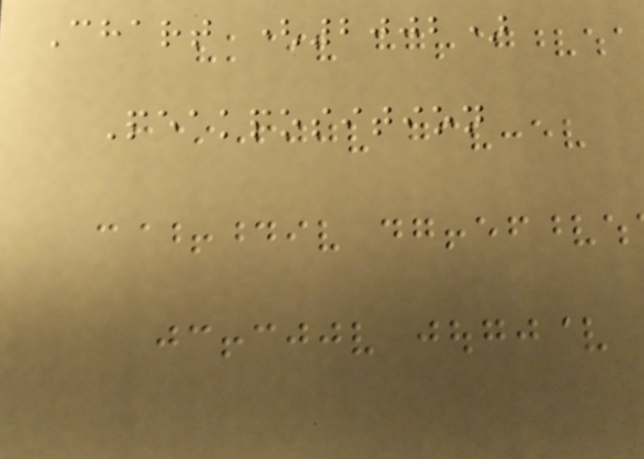Chart (2002)
Peakposition
